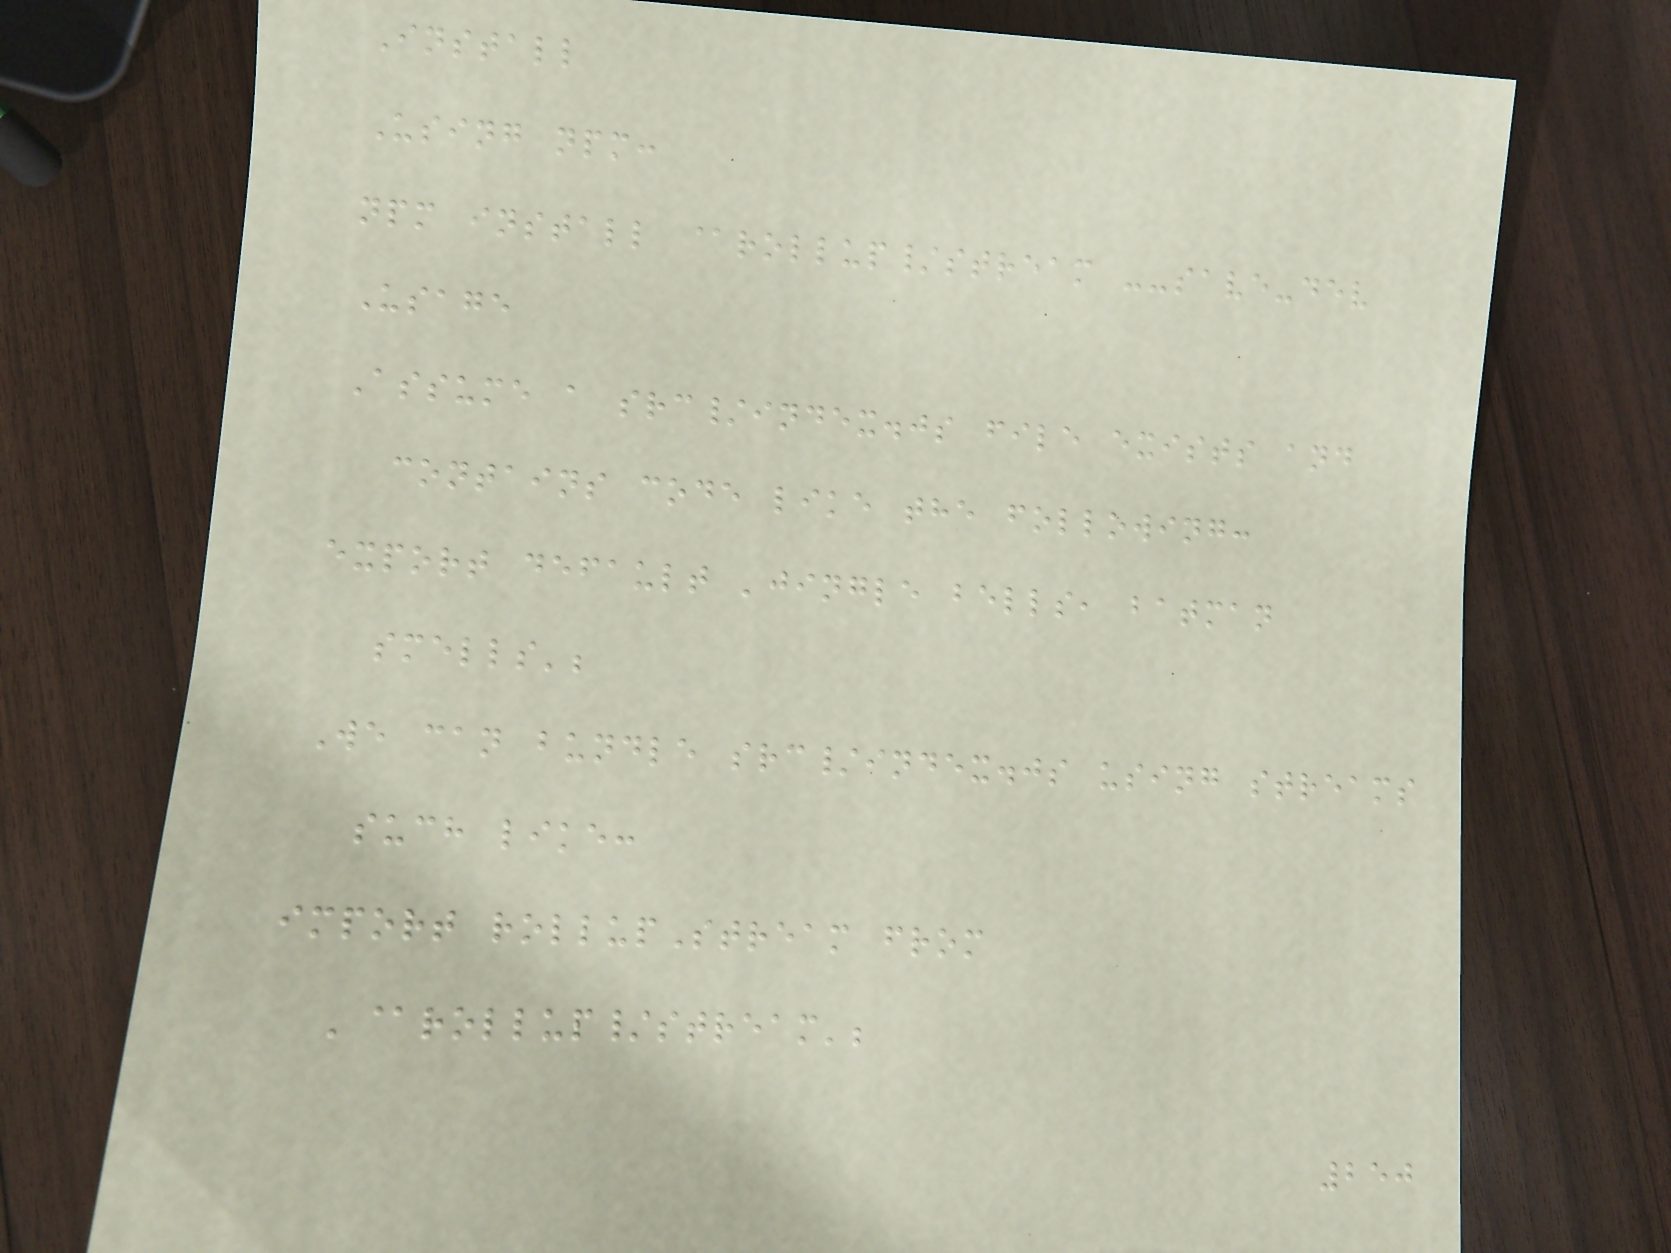Install
Using npm:
npm install @rollup/stream --save-dev
Usage
Assume a src/index.js file exists and
contains code like the following:
export default 'jingle bells, batman
smells';
We can bundle src/index.js using streams
such like:
import rollupStream from
'@rollup/stream';
250
